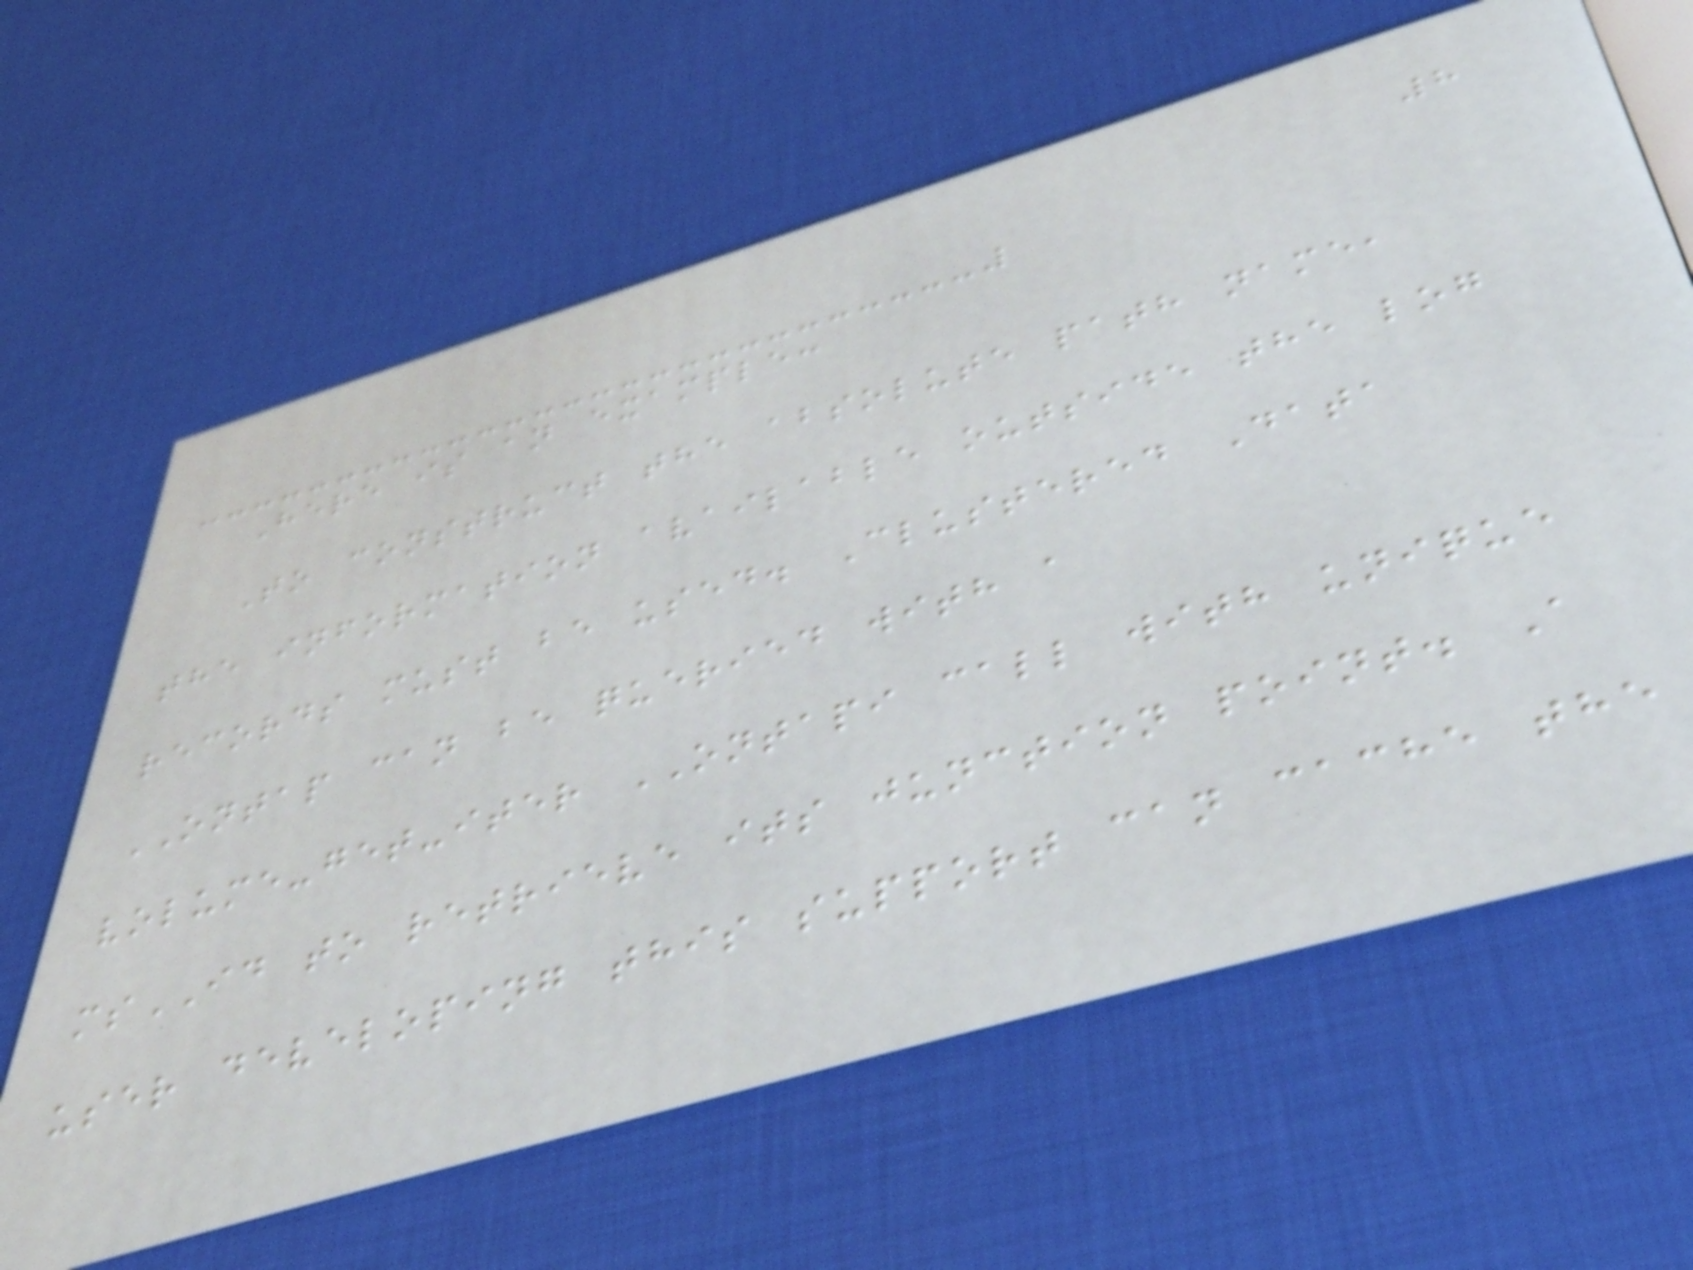8
Here is an example:
To construct the absolute path name,
the information available outside the log
records must be used. Clustered Data
ONTAP can be queried with a
volume-get-iter ONTAPI call with unique
msID to retrieve its junction point. A
user developing this support can cache the
